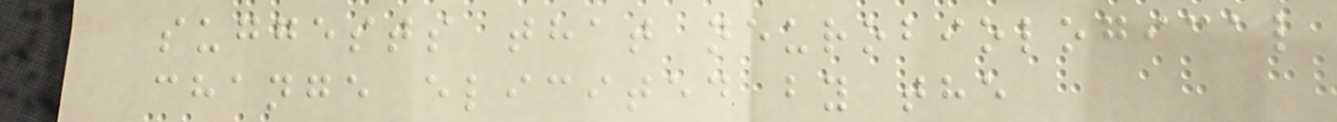suggests that neurobiological
change elicited by the
